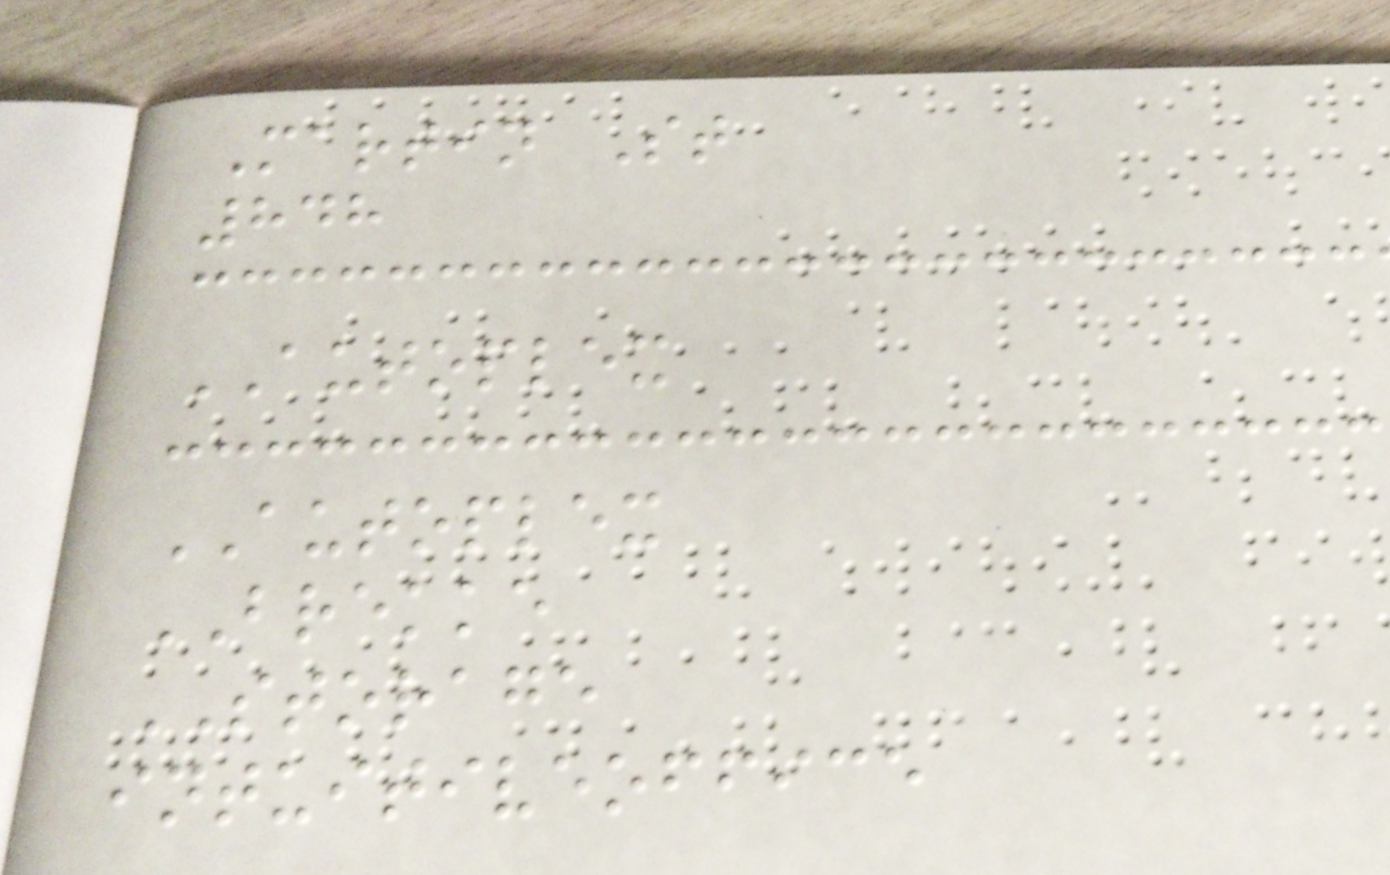Martin St
848
AUTOPLEX
AUTOPLEX
BREKKE
STORAGE
intuitiveoffice
